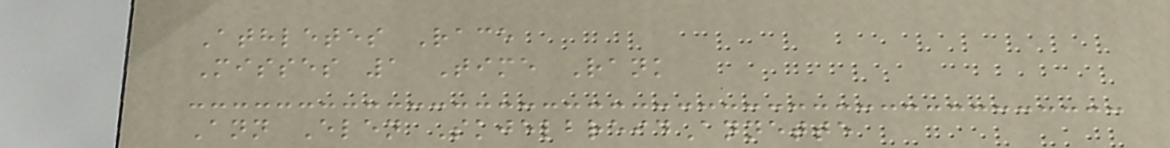Athletes Race
Misses 1 Time Rank
Ann Elen SkjelbreidAnnette
